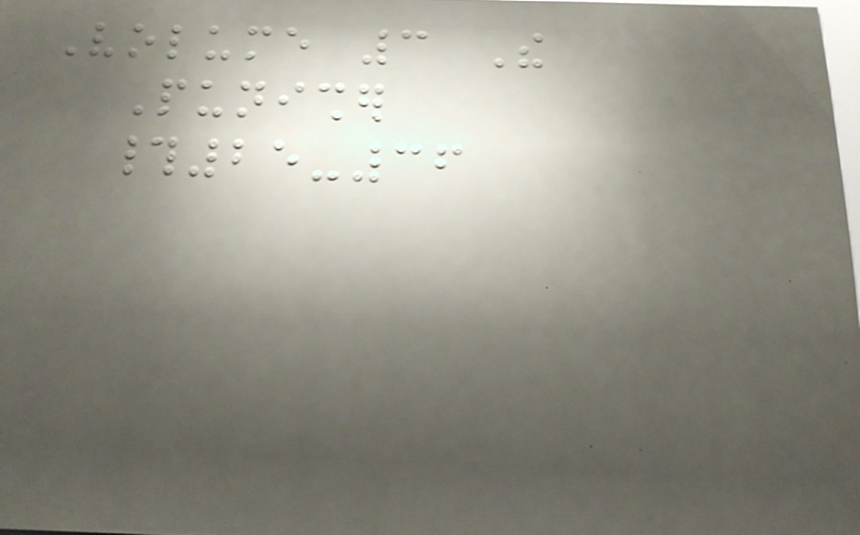Volume 3 The
Punisher
#25-36
